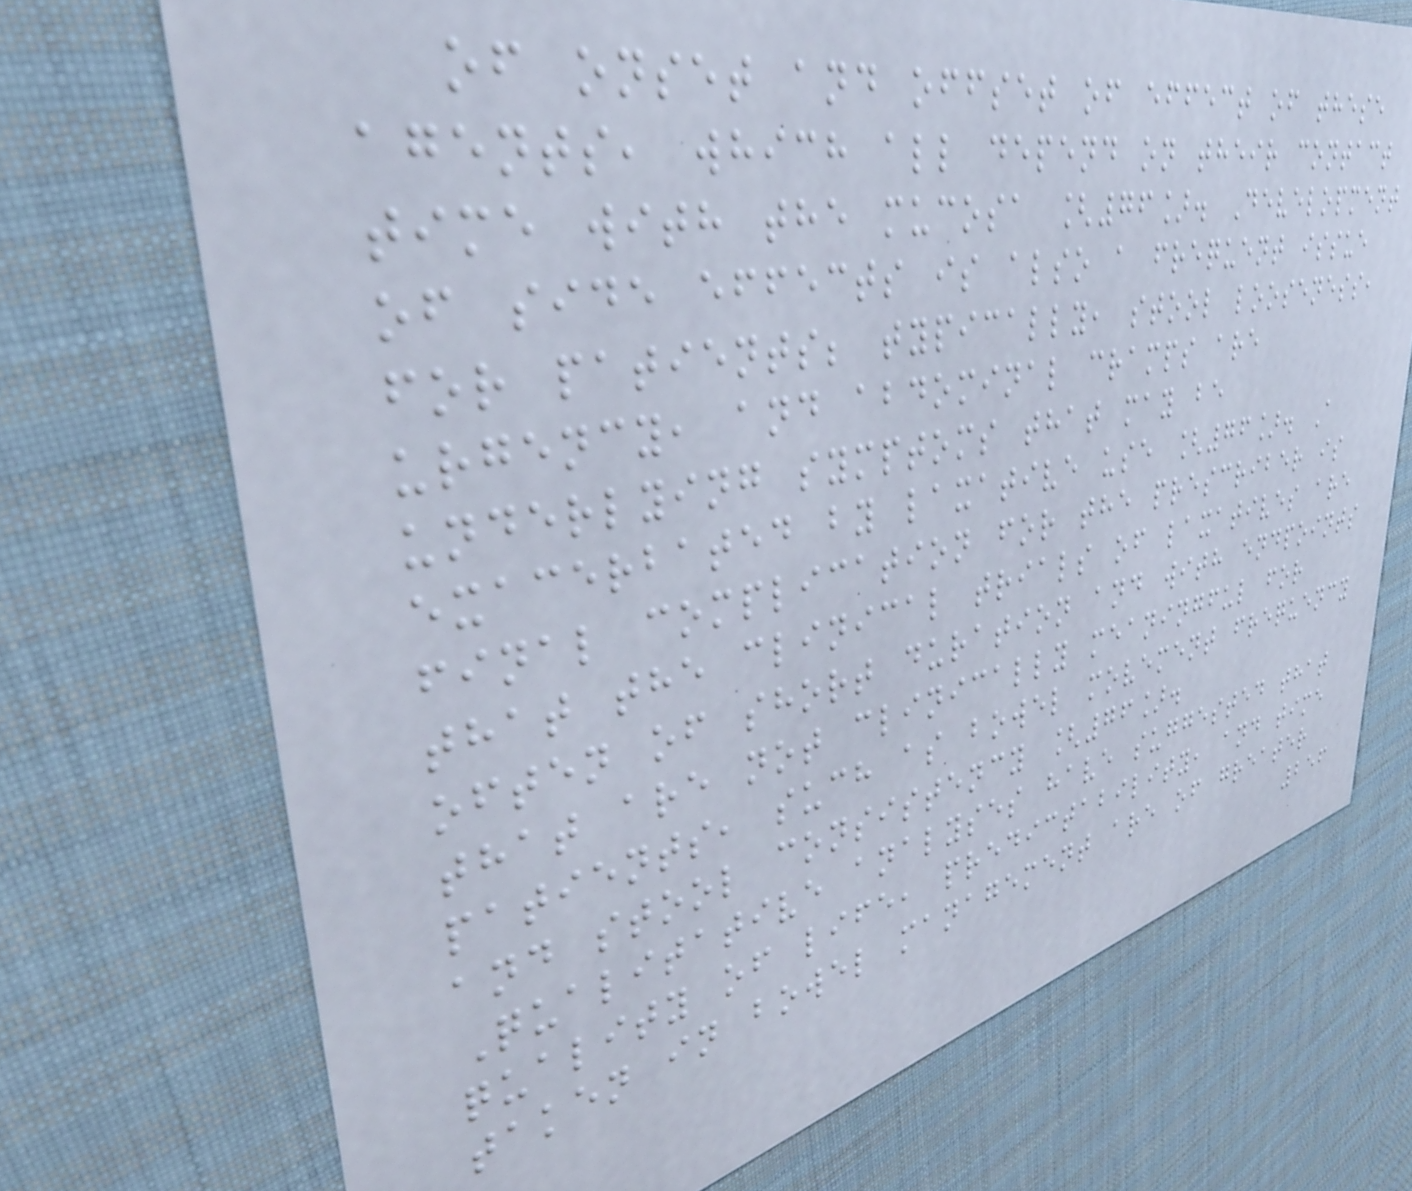of onset and offset of effect of these
agents, which all depend on their contact
time with the mucosa [76]. Development
of side effects is also a frequent issue
for patients; typically, stool looseness,
urgency, and abdominal cramps are
underlying symptoms that may be
exacerbated by laxative use [76]. A
final complication for the prescriber is
that the clinical trials of laxatives are
often of short duration and with endpoints
that are not clinically meaningful for
patients, such as bowel movement frequency
and stool consistency [76].
Qualitative analyses have suggested that
quality of life, predictability, and time
taken in bowel management are of greater
256
